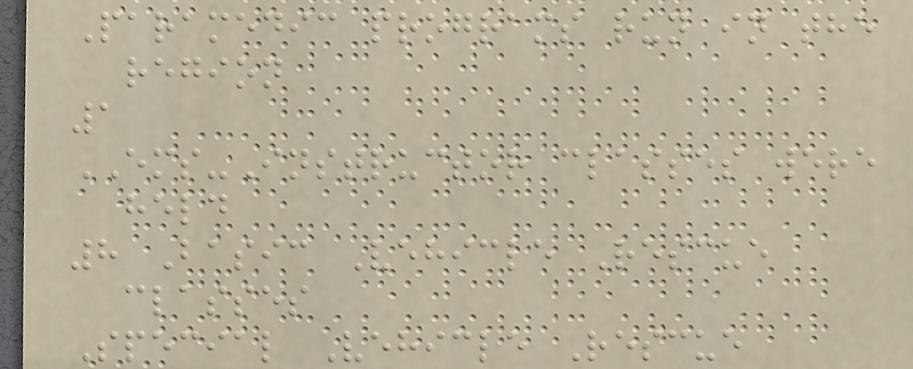Paramedic programs run in the
region
1
EMS-Instructor classes were
held
8 Basic Vehicle Rescue
classes
Special Vehicle Rescue
